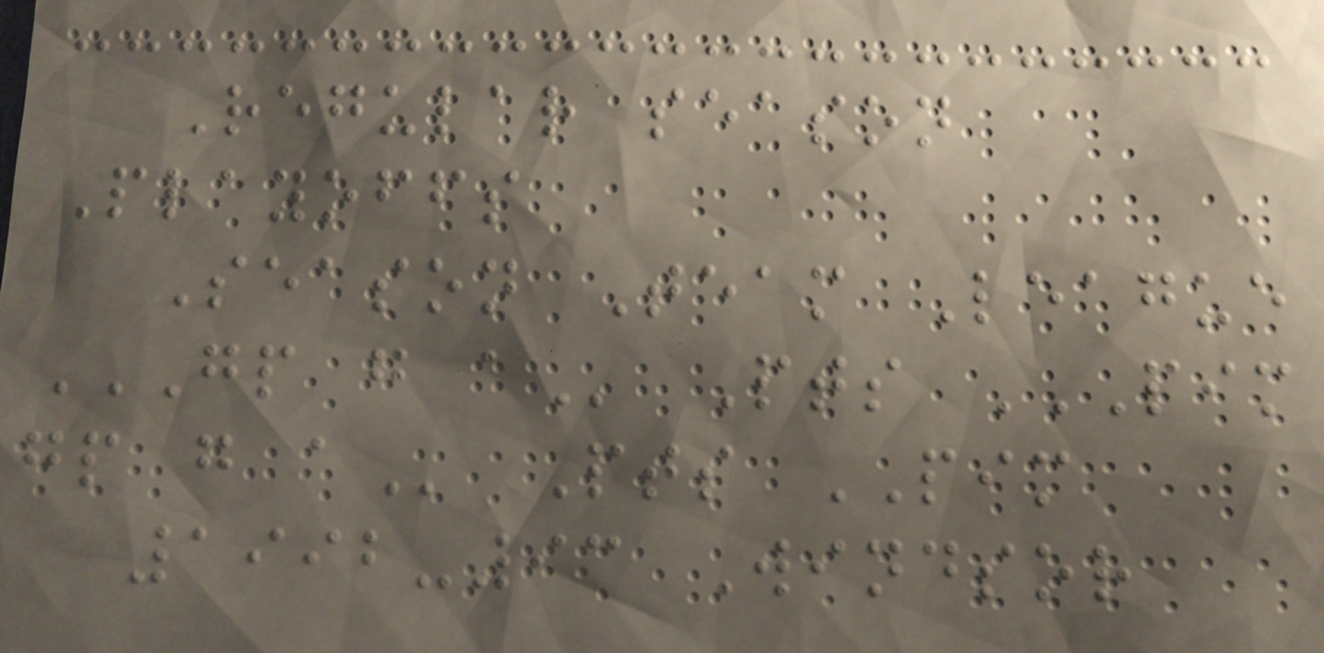Regular season
Playoffs
Season Team League
GP G A Pts PIM
GP G A Pts PIM
1992-93 Windsor
